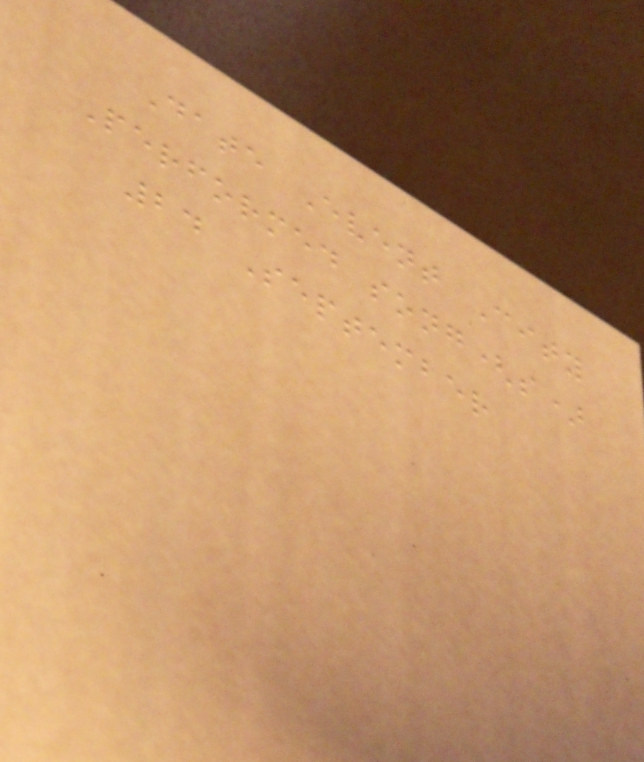Date Event City
Performed song(s)
24 September
